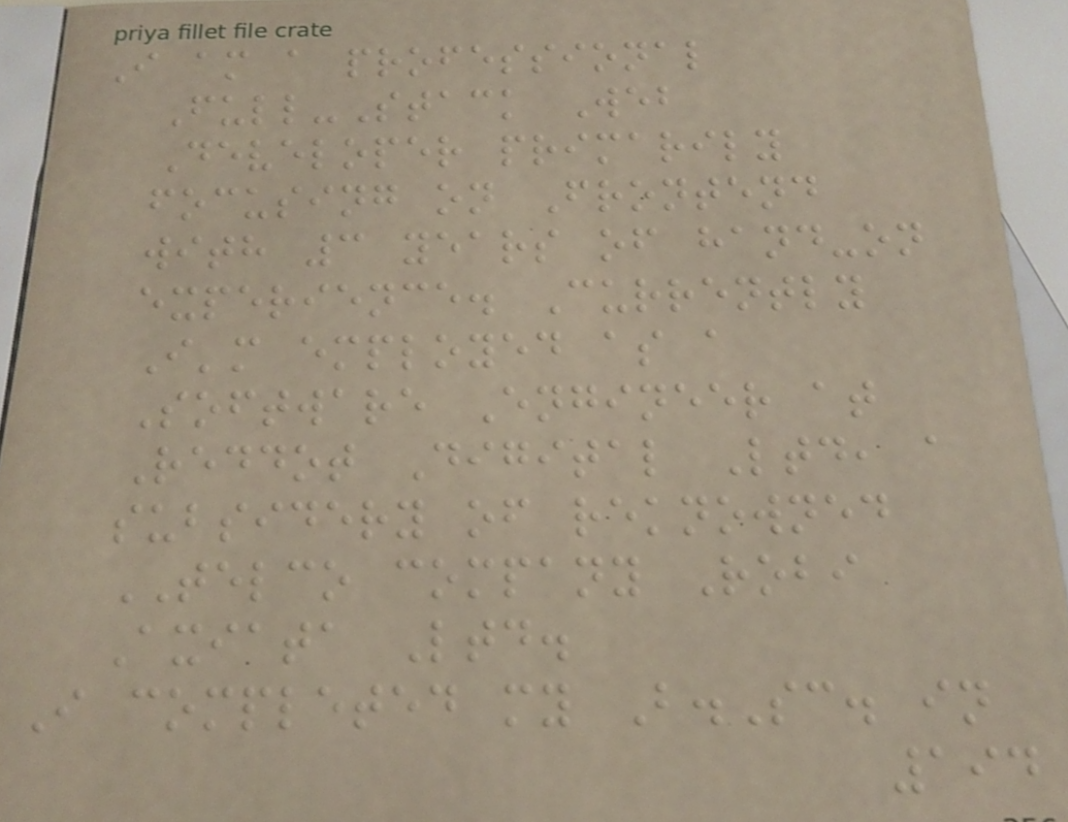I am a professional
Full-Stack Web
Developer primarily
focusing on Frontend
with 3 years of hand-on
experience. Currently
I'm employed as a
Software Engineer at
Reddot Digital Ltd, a
subsidery of reknowned
TELCO company Robi
Axiata Ltd.
I completed my B.Sc. in
194
